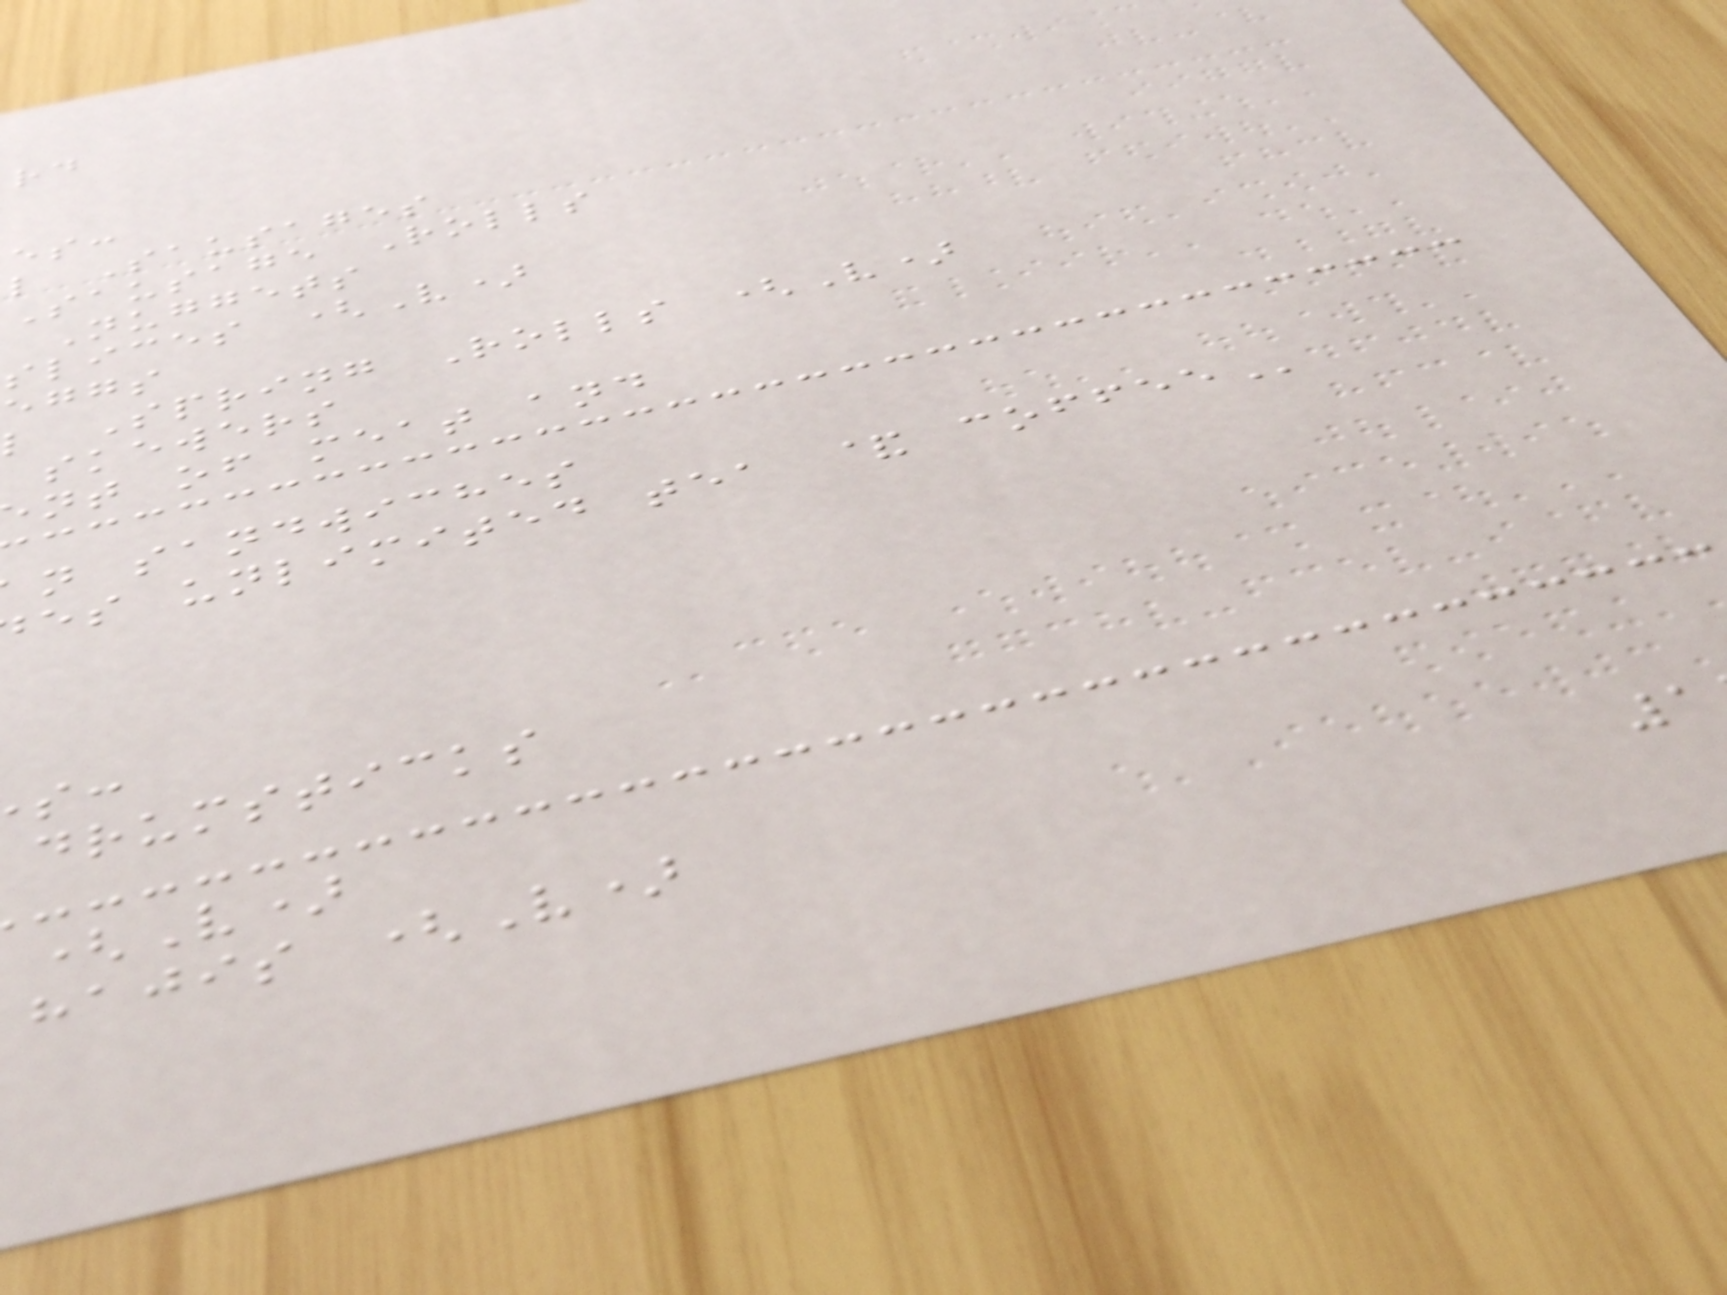l Sausages
Sausage Rolls
Nuggets
slices (V)
eggs
l Spring Rolls (V)
skewers
nt of meat and
n sandwiches
es unlimited tea &
drumsticks
(V)
hajis (V)
